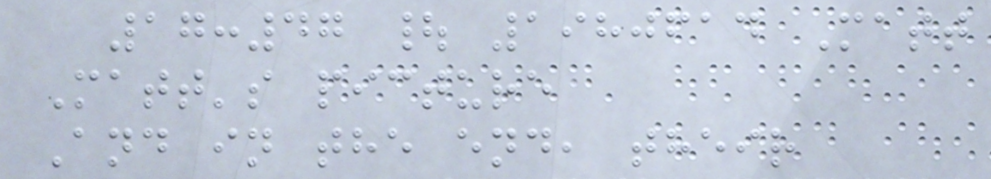17:47 | 1980614 Matt
Matt's picture
And in the end, their
